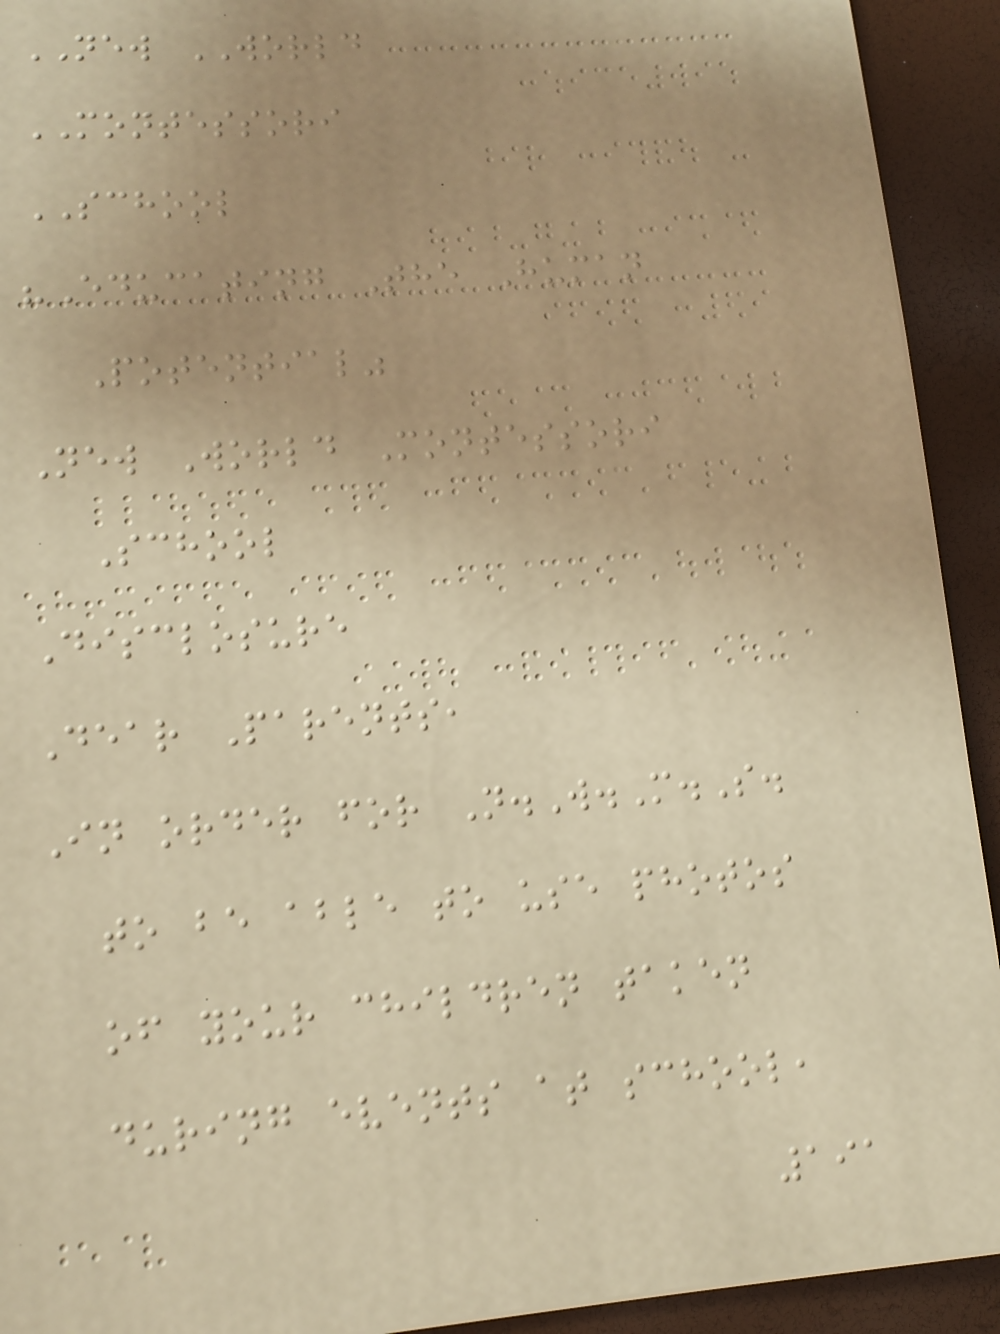NEW WORLD
MONTESSORI
SCHOOL
"Educating The Human
Potential"
New World Montessori
School
Disclosure
Dear Parents,
In order for N.W.M.S.
to be able to use photos
of your children taken
during events at school,
191
